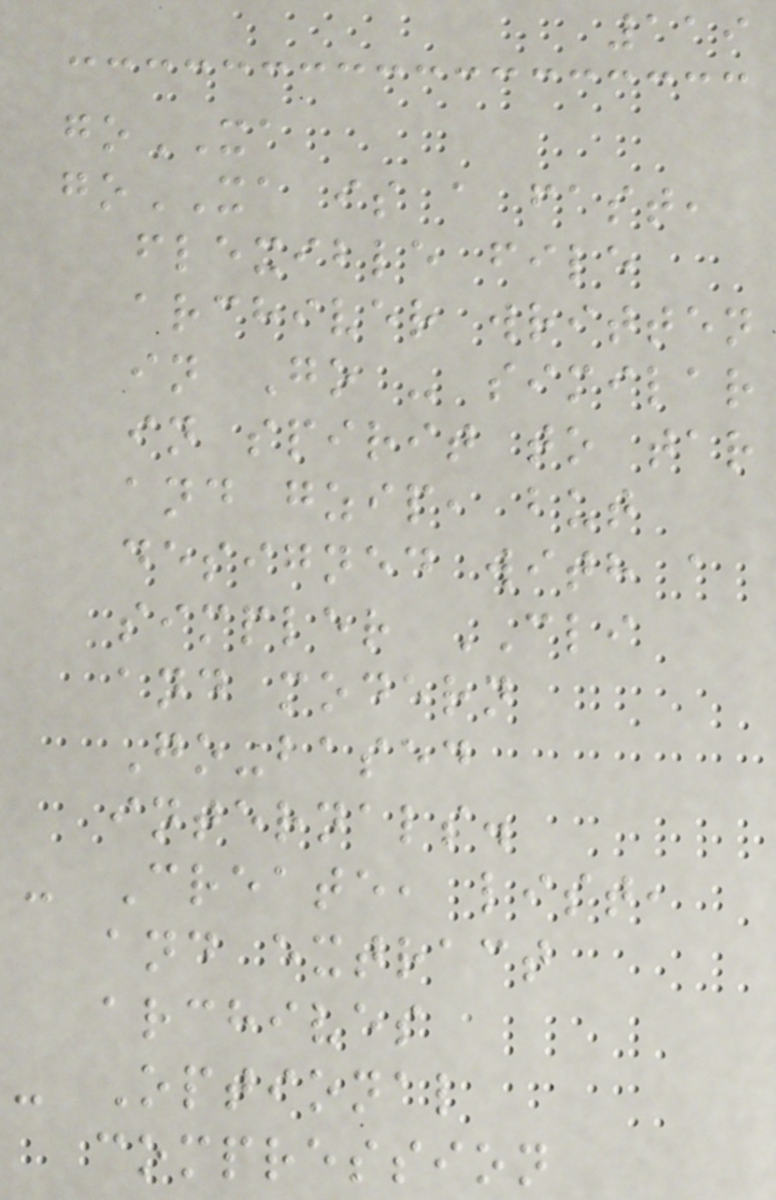119
goXA
goXA is a fast,
flexible file
archiver written
in Go - similar
in spirit to tar
and gzip, but
designed with a
simpler CLI
and modern
Go-based
internals.
- Create, list,
and extract
archives
- Optional
compression
